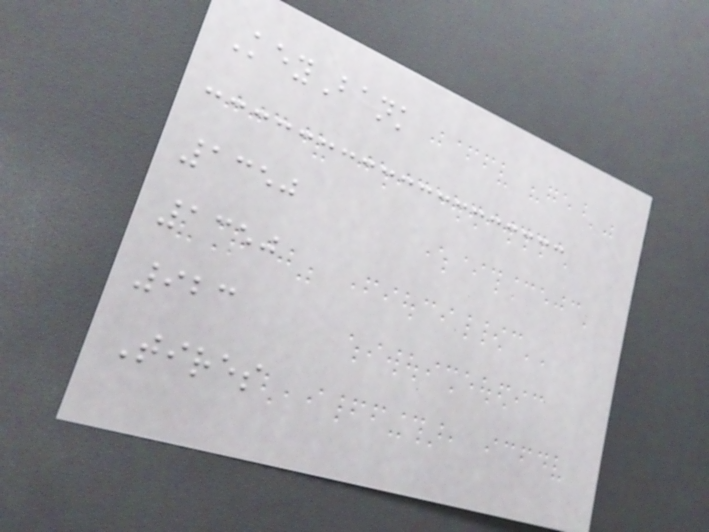KeyBank
1350
1350
923
Tires
